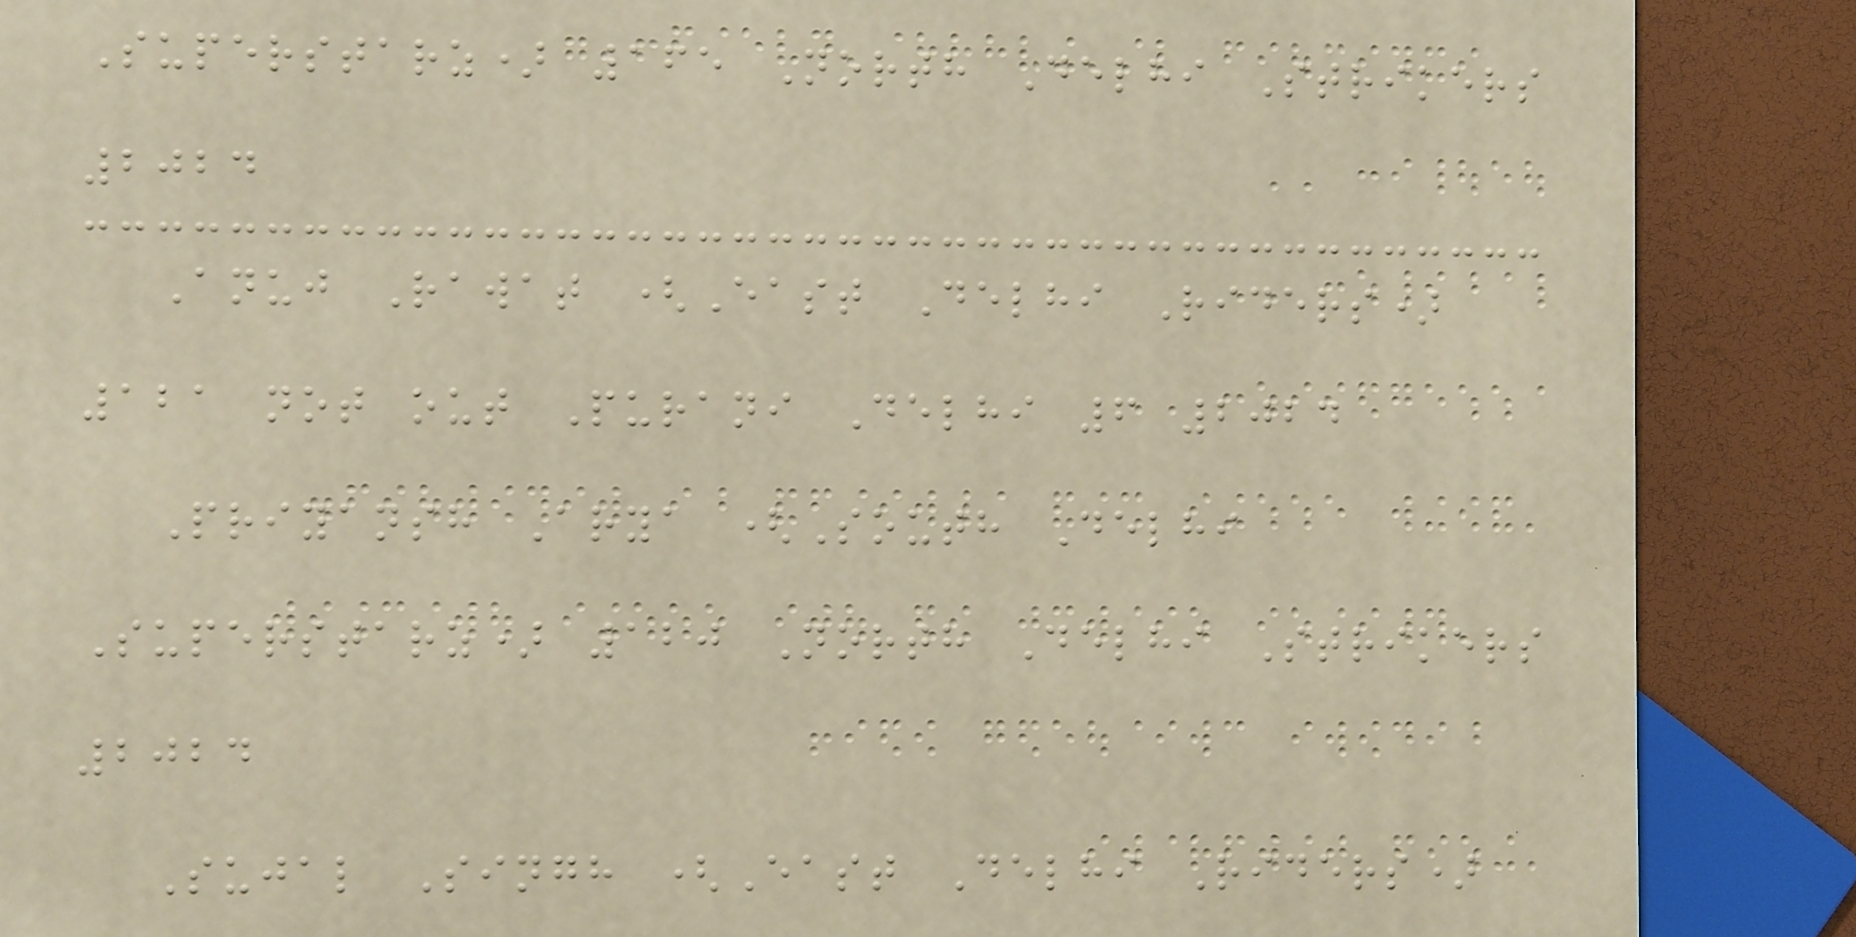Superstarz) 165 North Delhi Strikers
2024
Anuj Rawat (East Delhi Riders)
121 not out Purani Delhi 6 2024
Priyansh Arya (South Delhi
Superstarz) 120 North Delhi Strikers
2024
Sujal Singh (East Delhi Riders)
